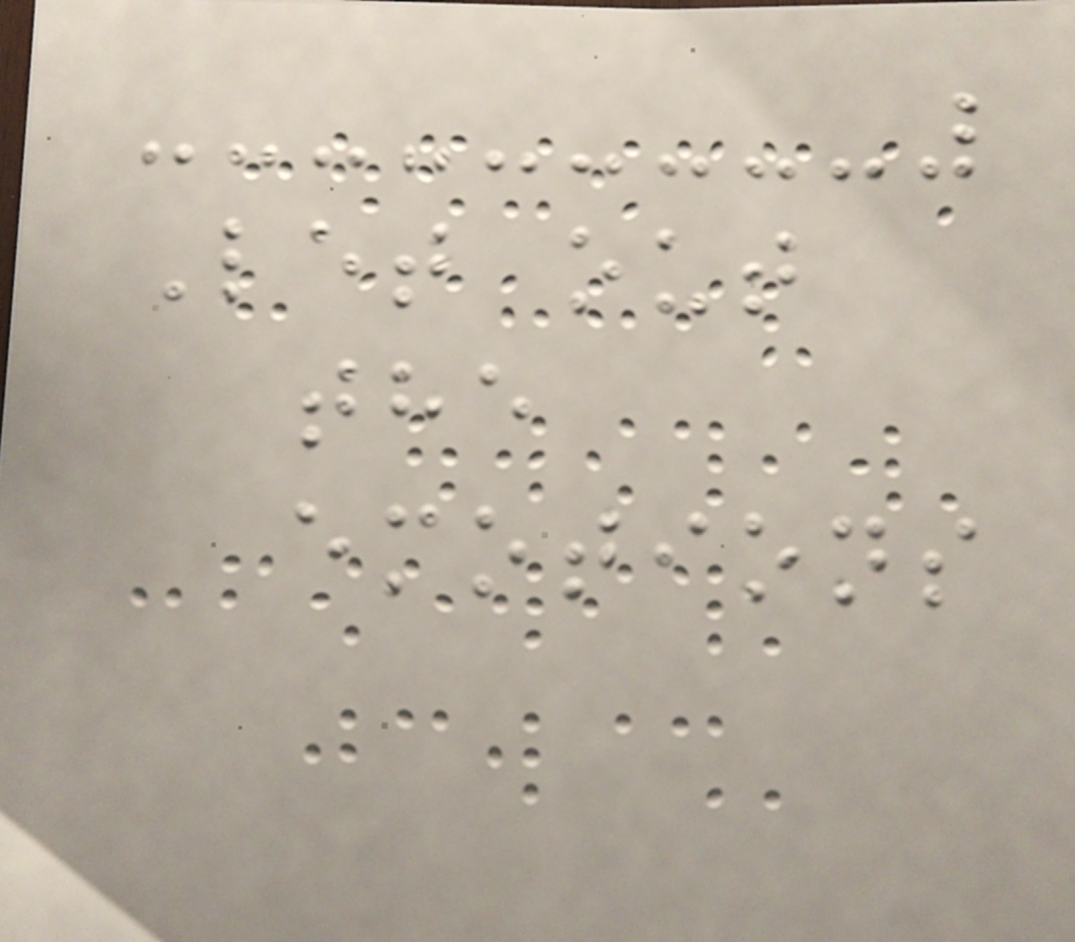Let out
the
emotions
